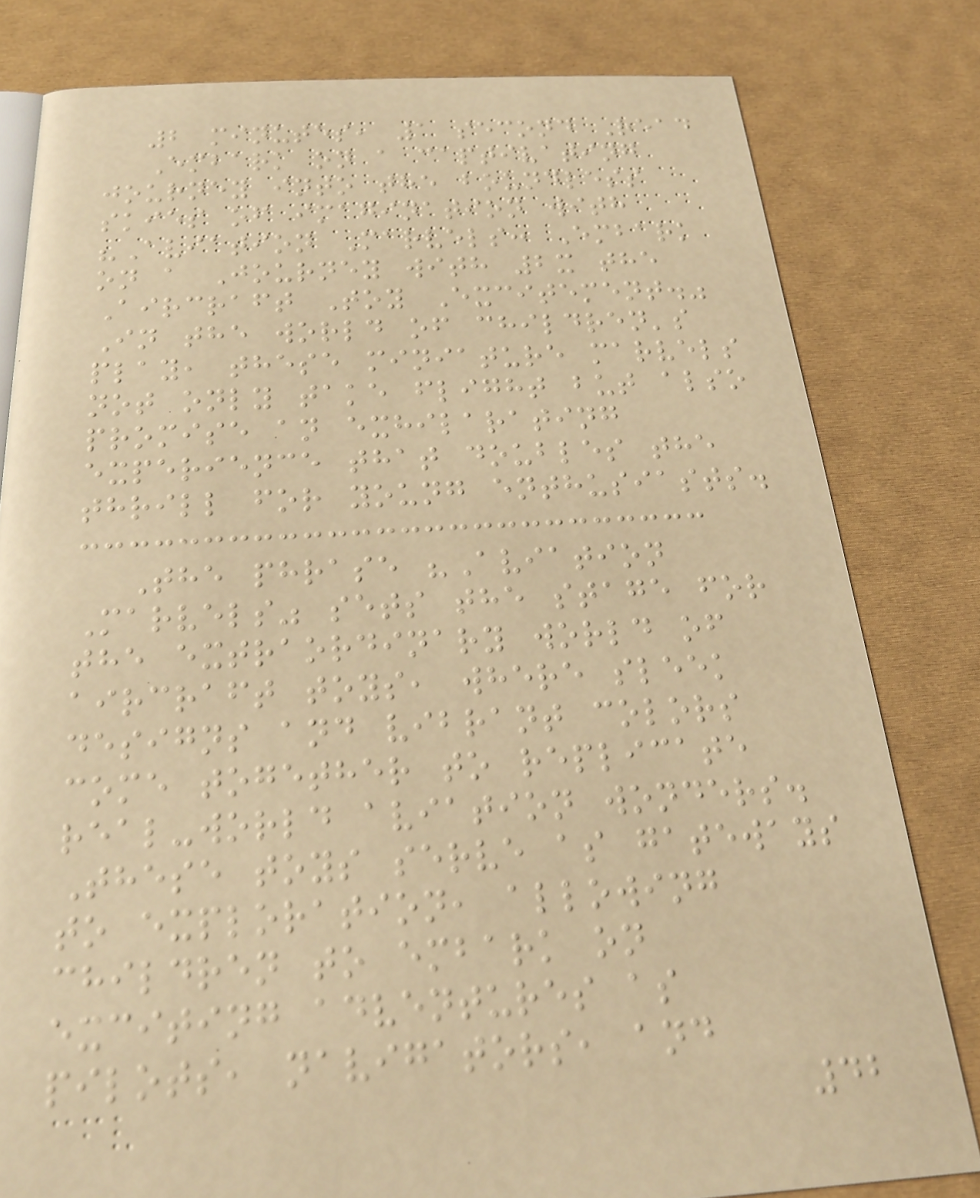2 minutes, 1 second Read
Embark on a captivating
journey into the boundless
skies of imagination with
"Aviation Marvels: Embark
on a Journey with 2x the
Aircraft Toy Excitement."
In the world of children's
play, these miniature marvels
not only take flight but also
promise an exhilarating
experience that doubles the
thrill for young enthusiasts.
The phrase "Aviation
Marvels" sets the stage for
the extraordinary world of
aircraft toys, where sleek
designs and vibrant colors
come together to replicate
real-world aviation wonders.
These toys serve as gateways
to exploration, allowing
children to embark on
exciting adventures as
pilots, navigators, and
42
